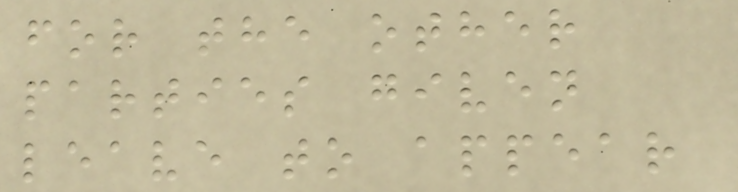for the other
parties given
leave to appear
